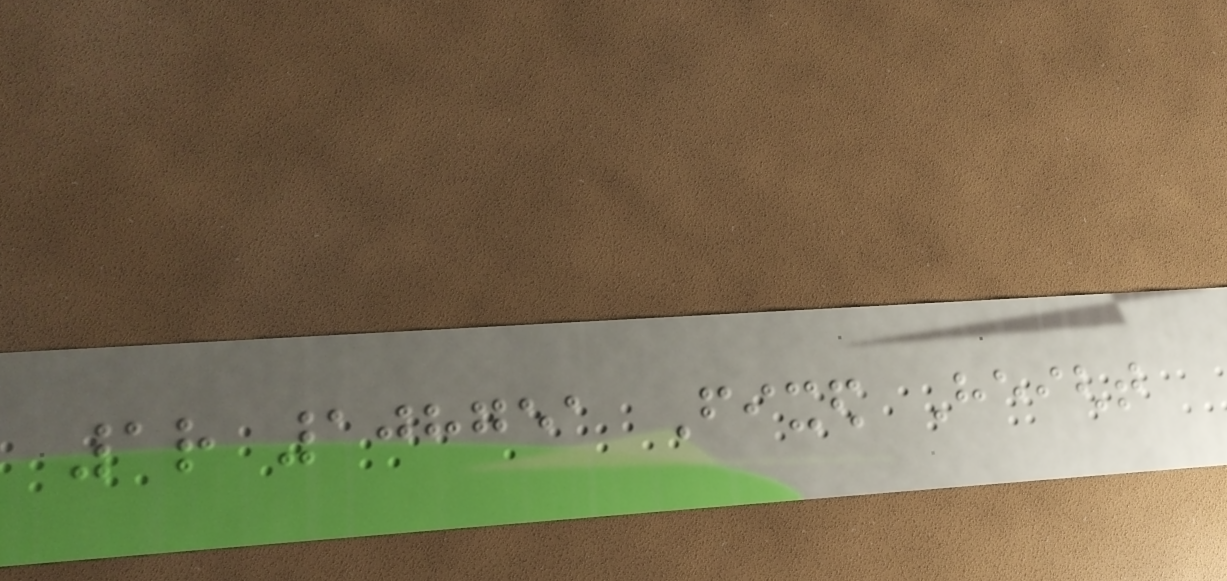1r 108751 Fixed Height
